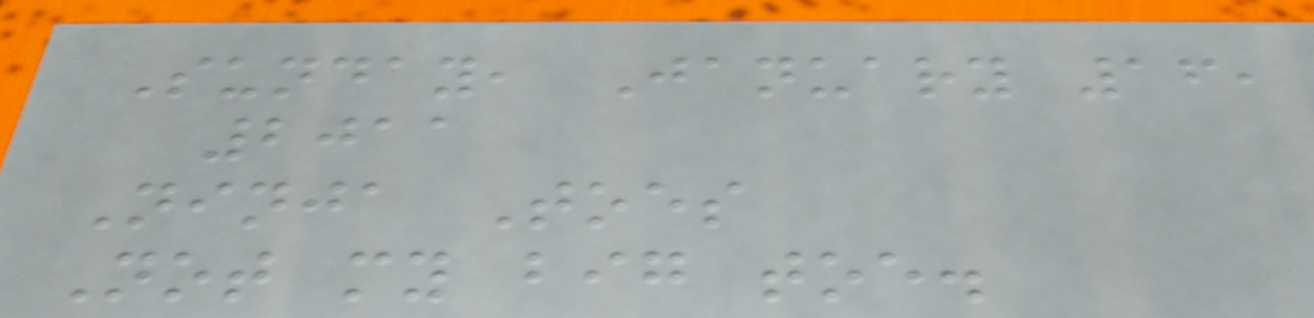Sunday, January 16,
2011
Ninja Toes
Not my big toe.
